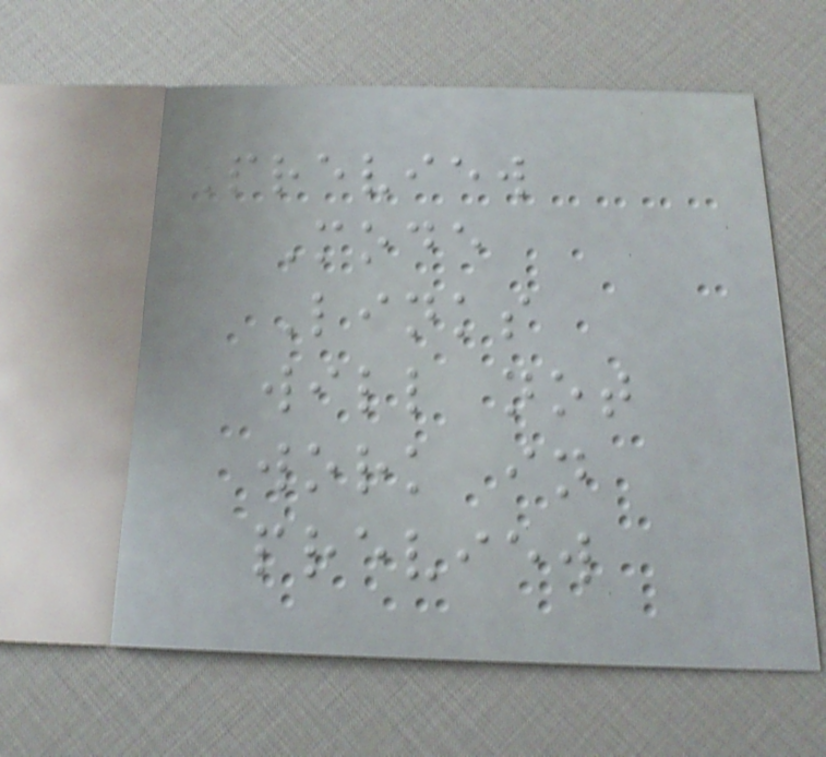Preview
Mode
Links
will not
work in
preview
